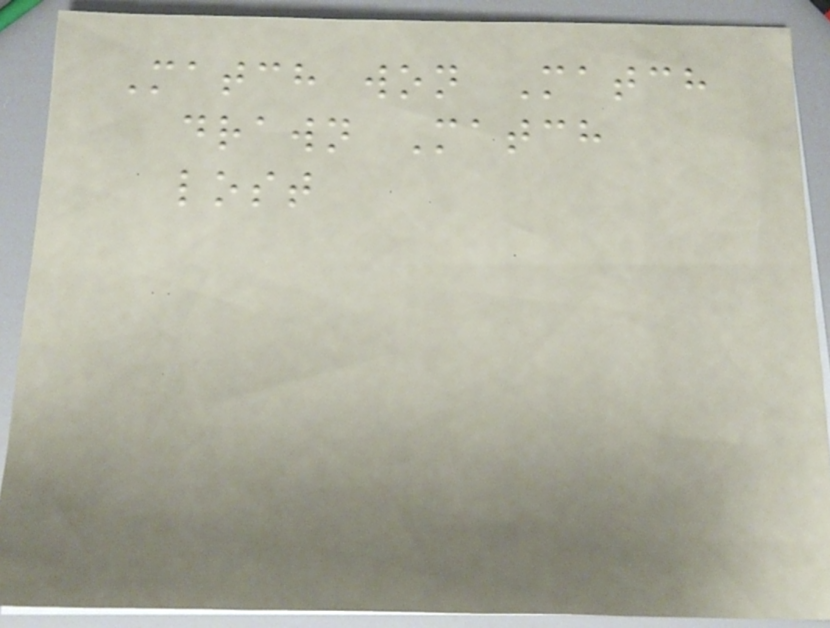Match won Match
drawn Match
lost
